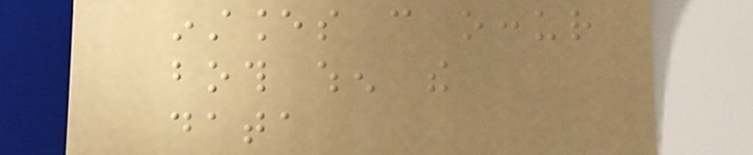instances can occur
both when the
data
